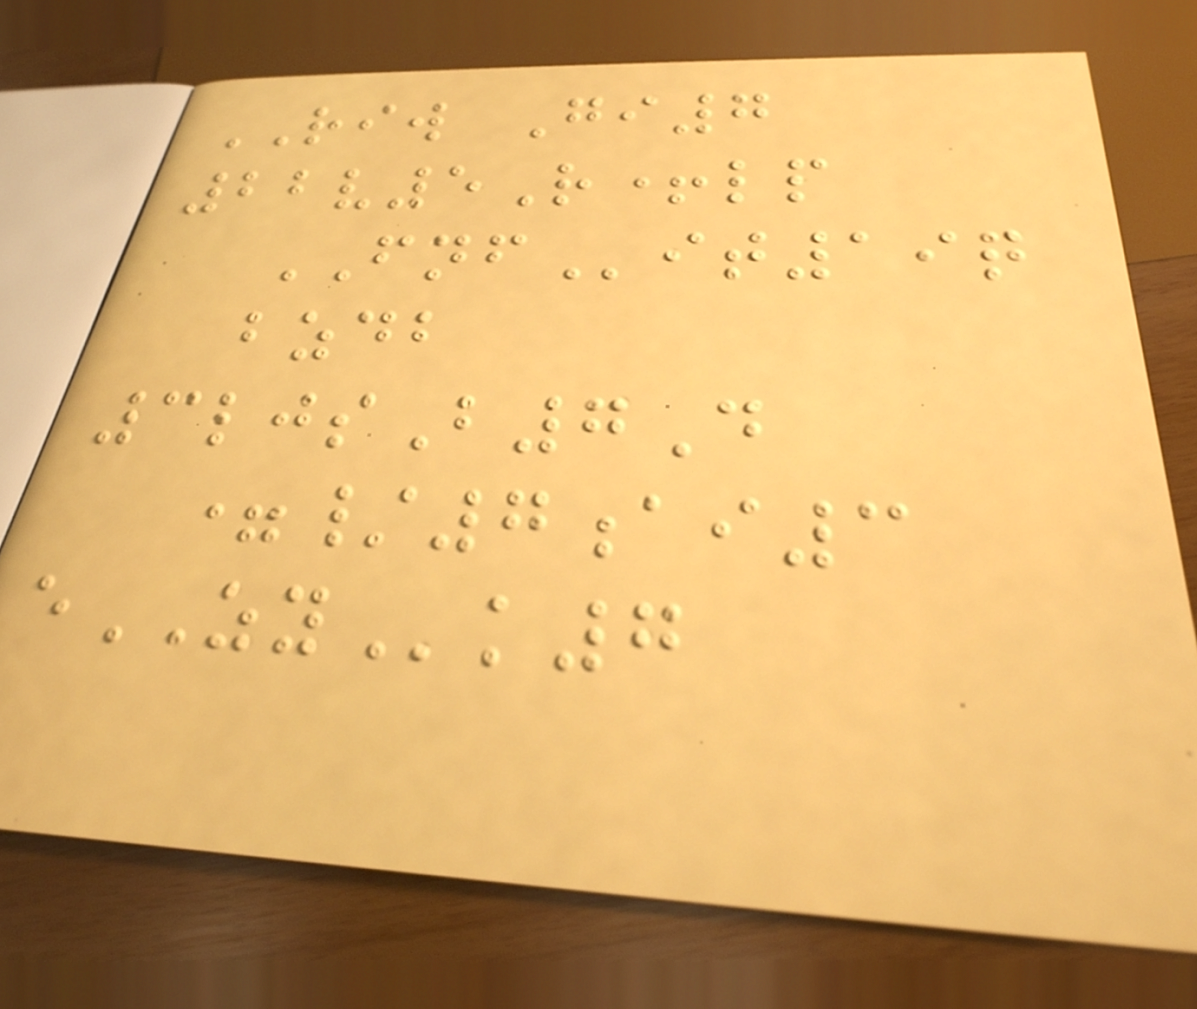RIW Gi7
22v5R+lp
FNFit19q
bzdb
3ljsB7D
=/7ai3
eZYk7
